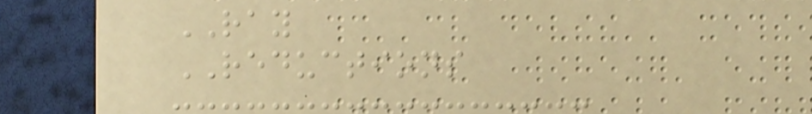RAY
REDUCTIONS
